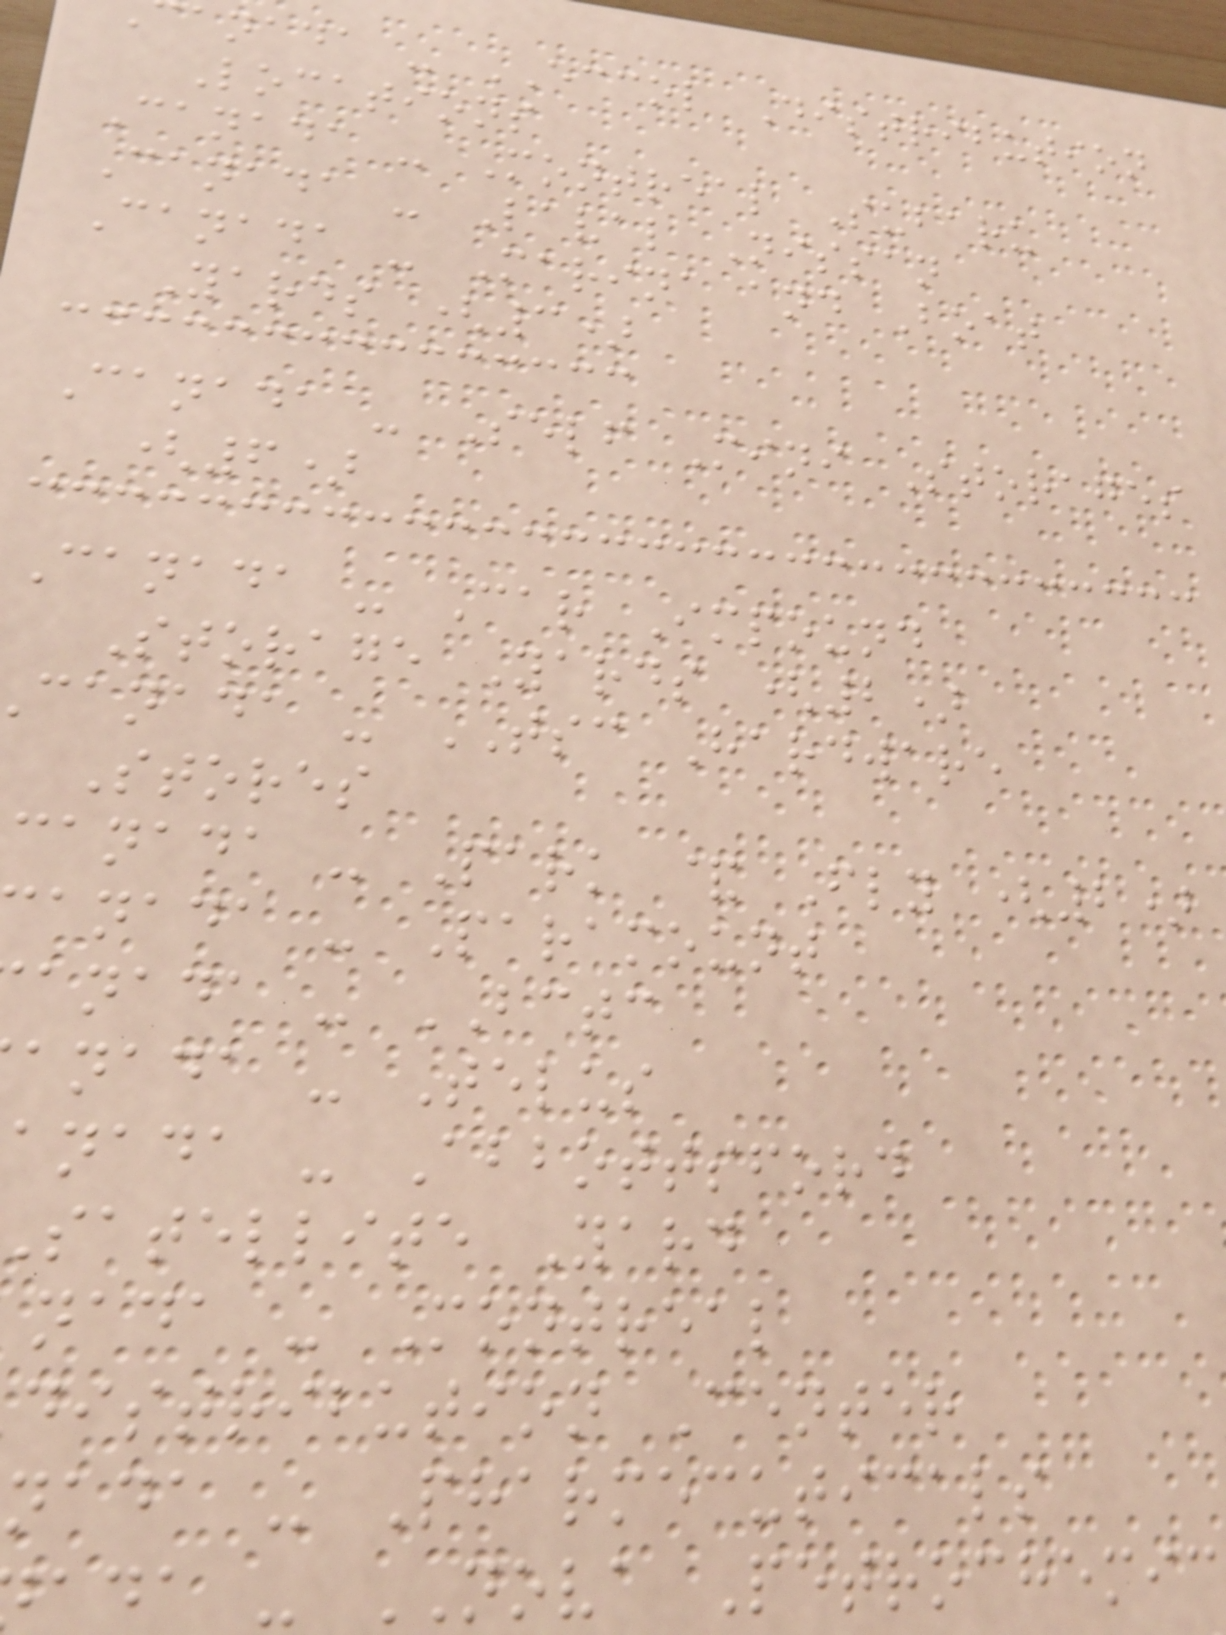anada - ECCOL Distribution
Locations
Canada - Montreal Subaru
Canada - Laval Nissan
Canada - Marina and Boat
Yards (3)
Canada - Self Mini Storages
(6)
Canada - Car Impound
Storage Yards (2)
canada - TSC Hardware
Stores
canada - Park & Fly (2)
anada - Paramount
anada - BCTC
anada - Telus
anada - Abbottsford
satellite Yard
nada - Montreal
distribution Center
nada - Pharmecuticals
ada - NOVA Petrochemic
